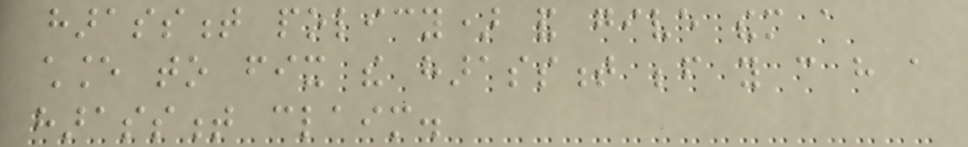harassment policy) and give them a
chance to fix the harassment before you can have a
harassment claim.
